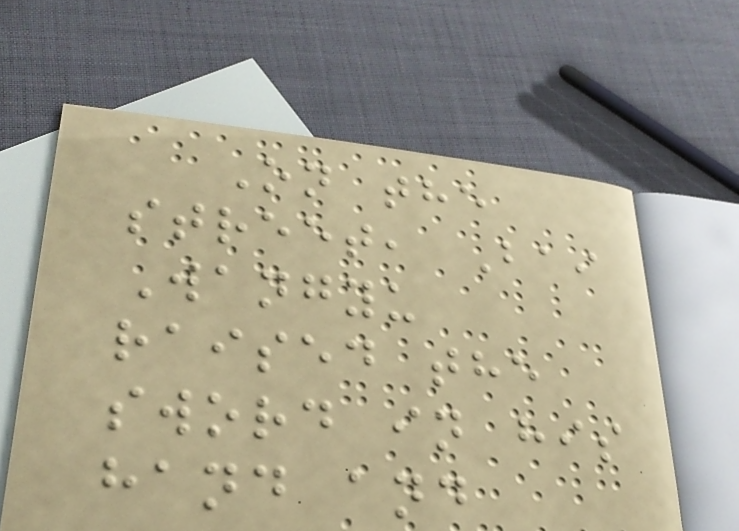On the
street, Bai
Wangyu
raised the
sword in his
hand and
